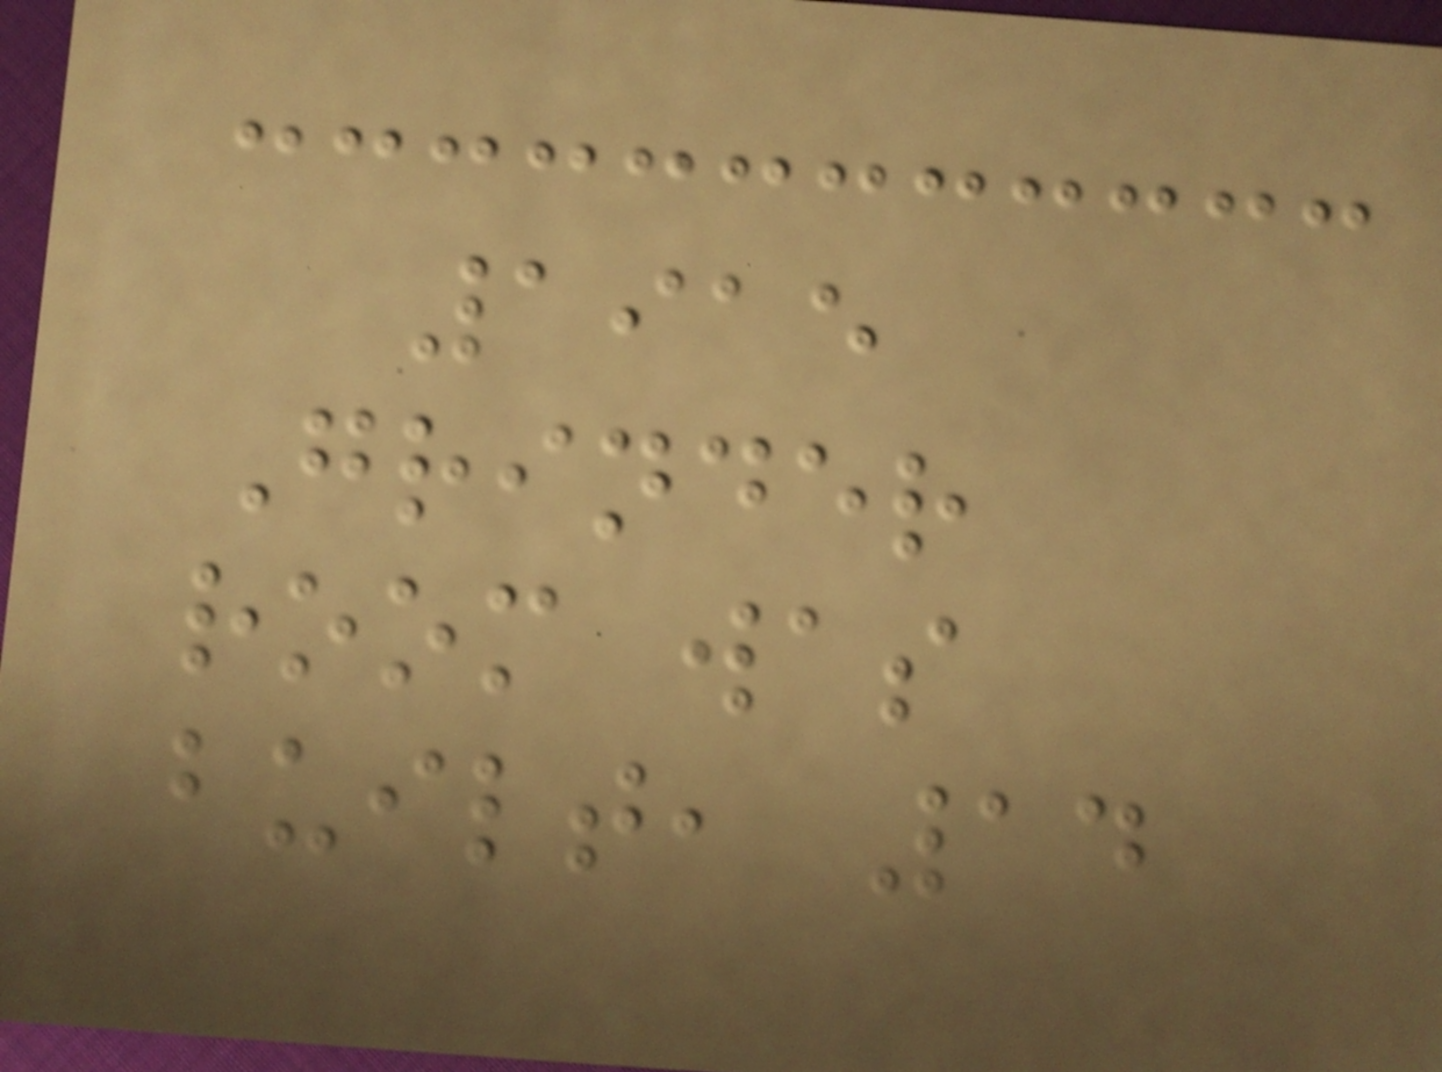1915
Grinder
room was
built, 14
